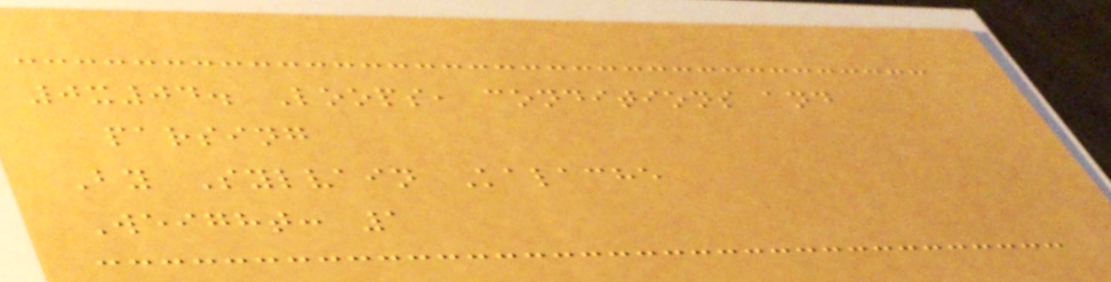0x04. Loops, conditions and
parsing
By Sylvain Kalache
Weight: 1
